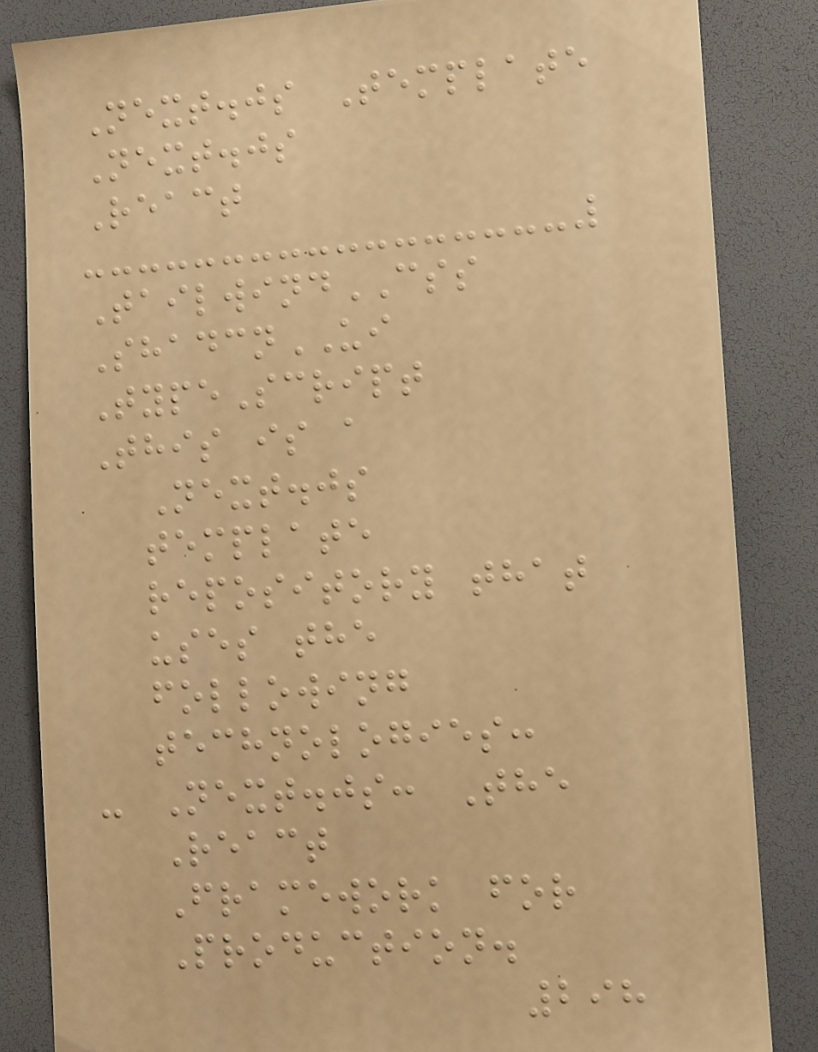Next.js Template
Next.js
React
TailwindCSS
ShadcnUI
TypeScript
This is a
Next.js
template
repository that
uses the
following
technologies:
- Next.js: The
React
Framework for
Production.
298
